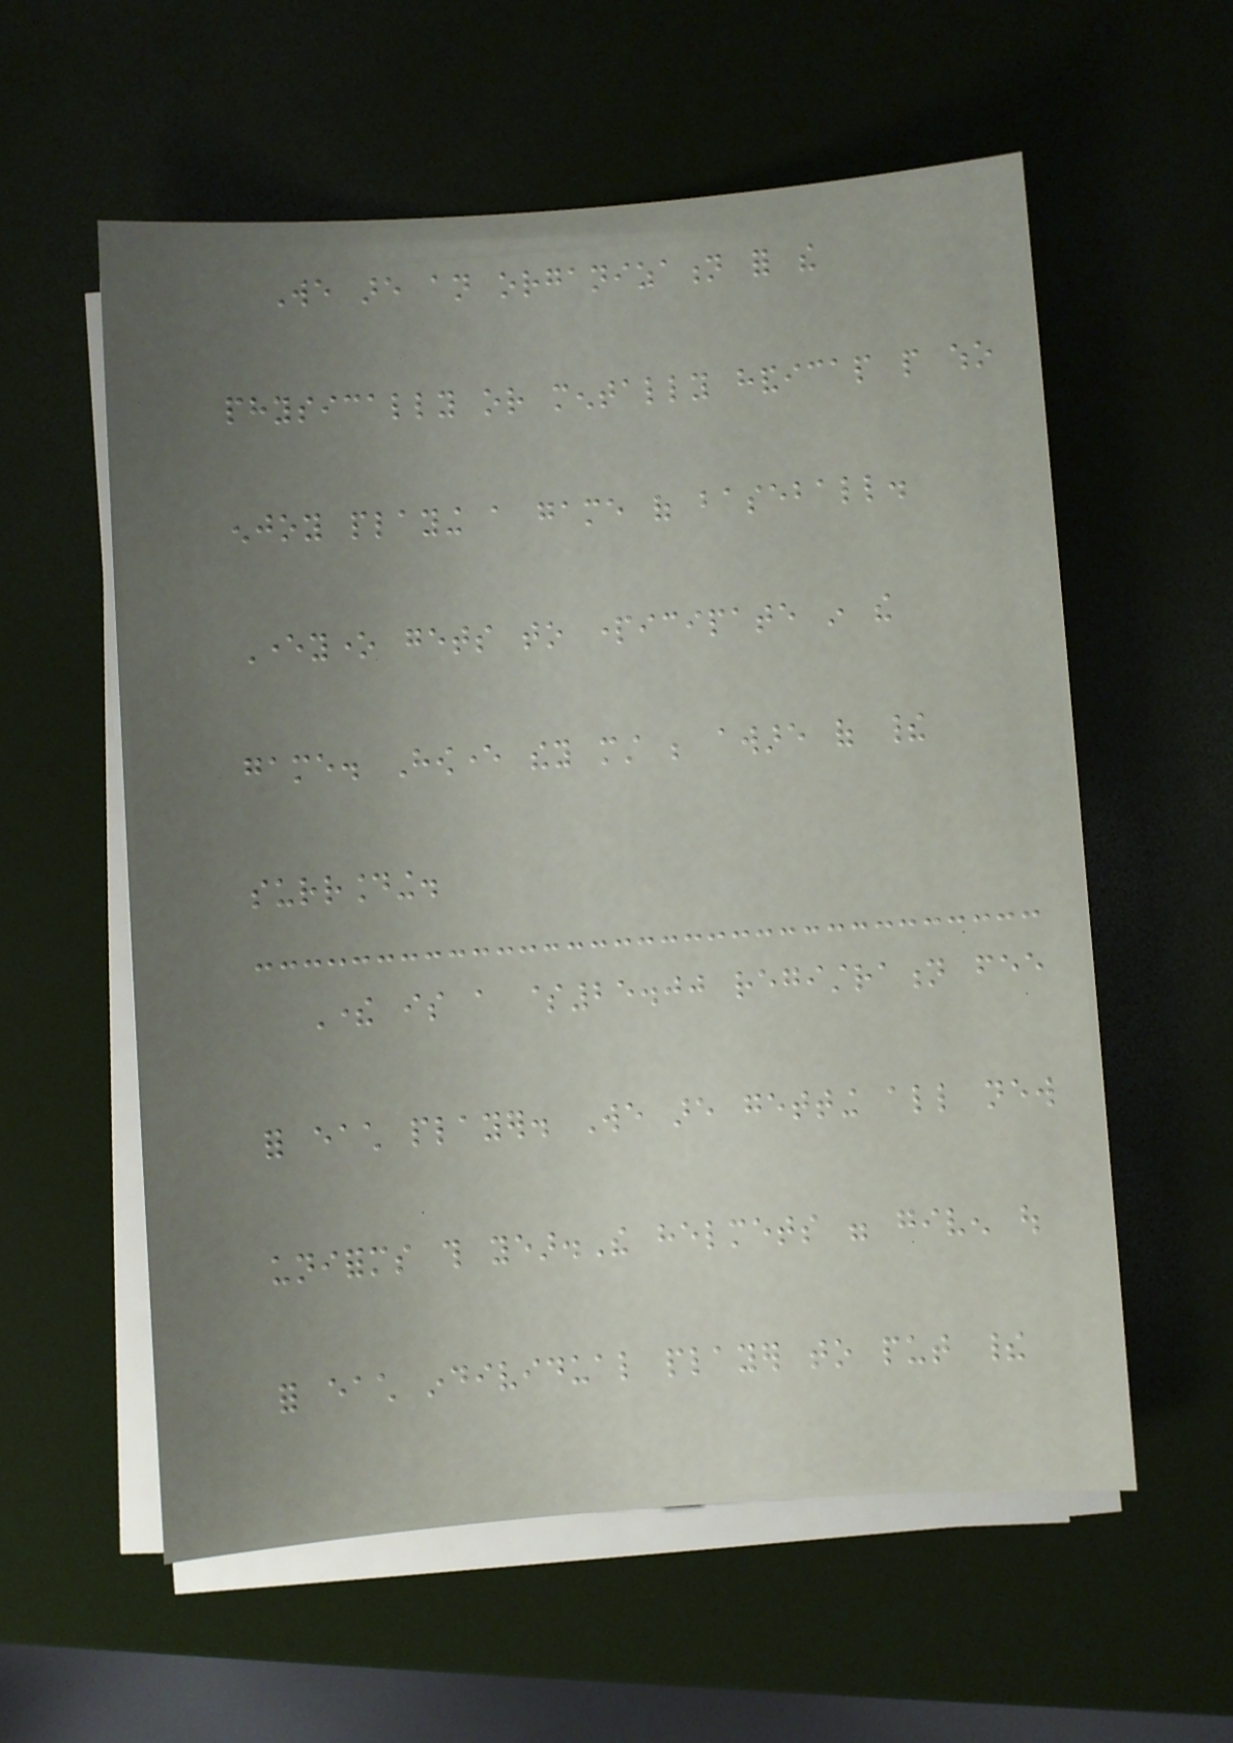We are an organization for the
physically or mentally handicap people who
enjoy playing a game of baseball.
Everyone gets to participate in the
game. However they must be aware of their
surrounding.
There is a $25.00 registration fee
for each player. We are getting all new
uniforms this year.The helmets were given out
for each individual player to put their
